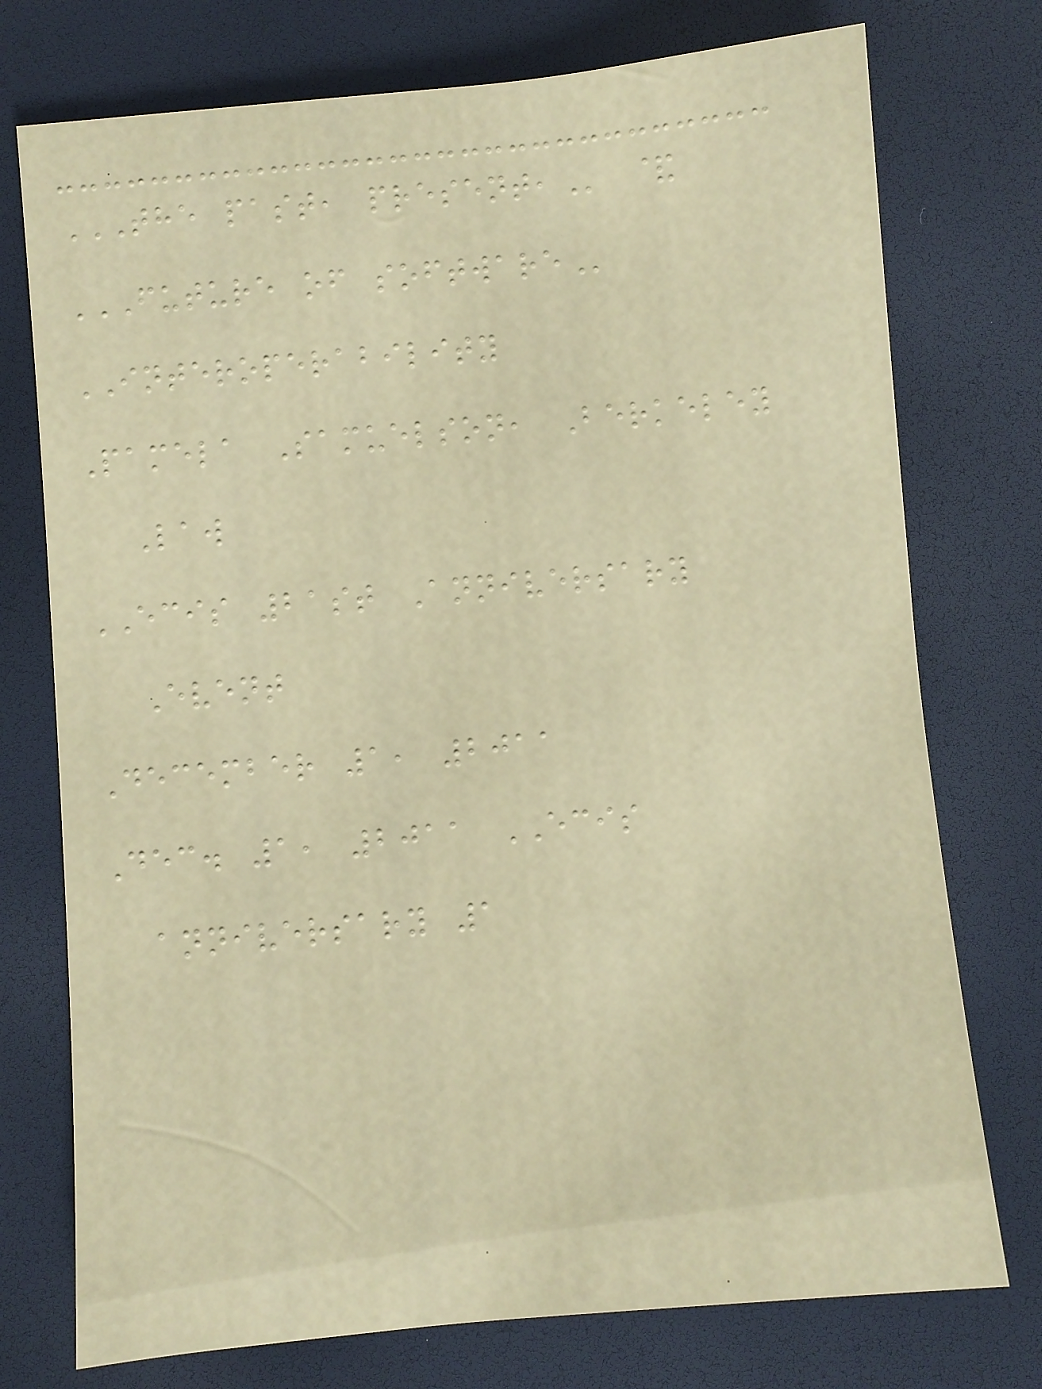THE PAST, PRESENT, &
FUTURE OF SOFTWARE
INTEROPERABILITY
Pamela Samuelson, Berkeley
Law
ECIS 21st Anniversary
Event
December 1, 2011
Dec. 1, 2011 ECIS
anniversary 1
